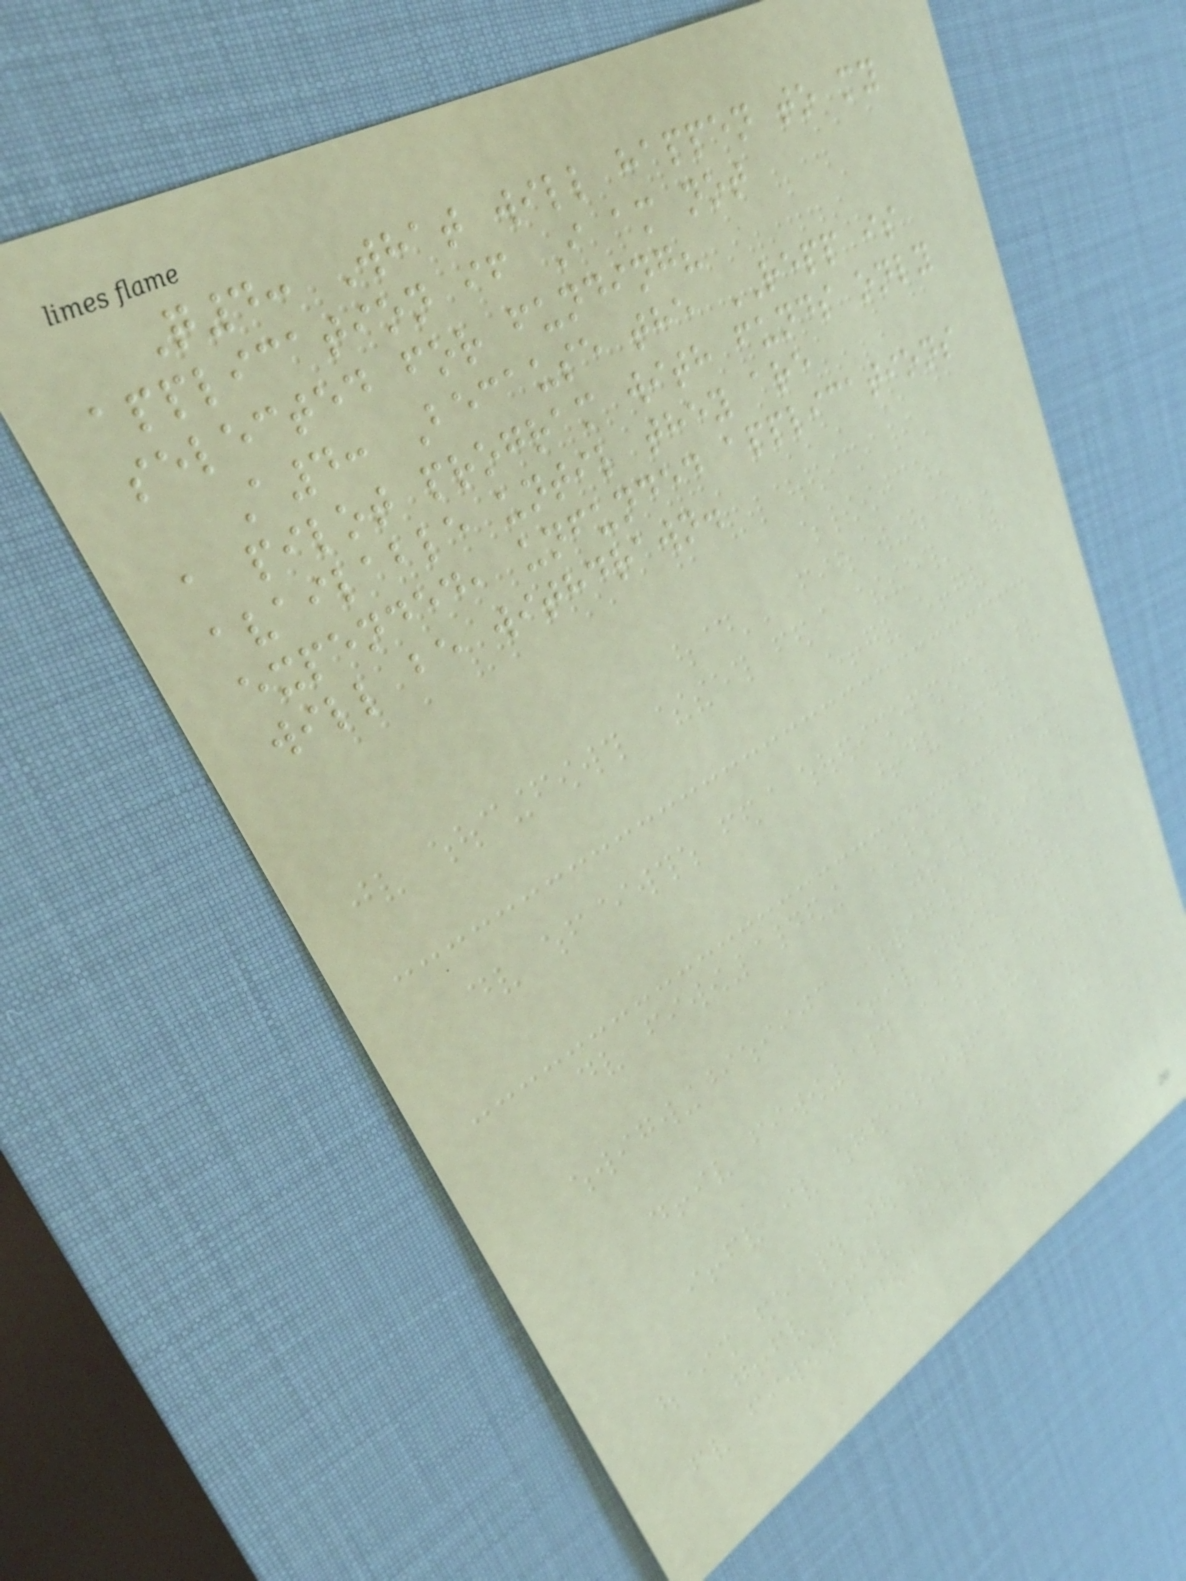Q4: What will happen to my
application if I am not
selected for funding?
A4: Because the REPP is
a pilot program with funds only
available until they are
expended, unfunded applications
will be withdrawn.
